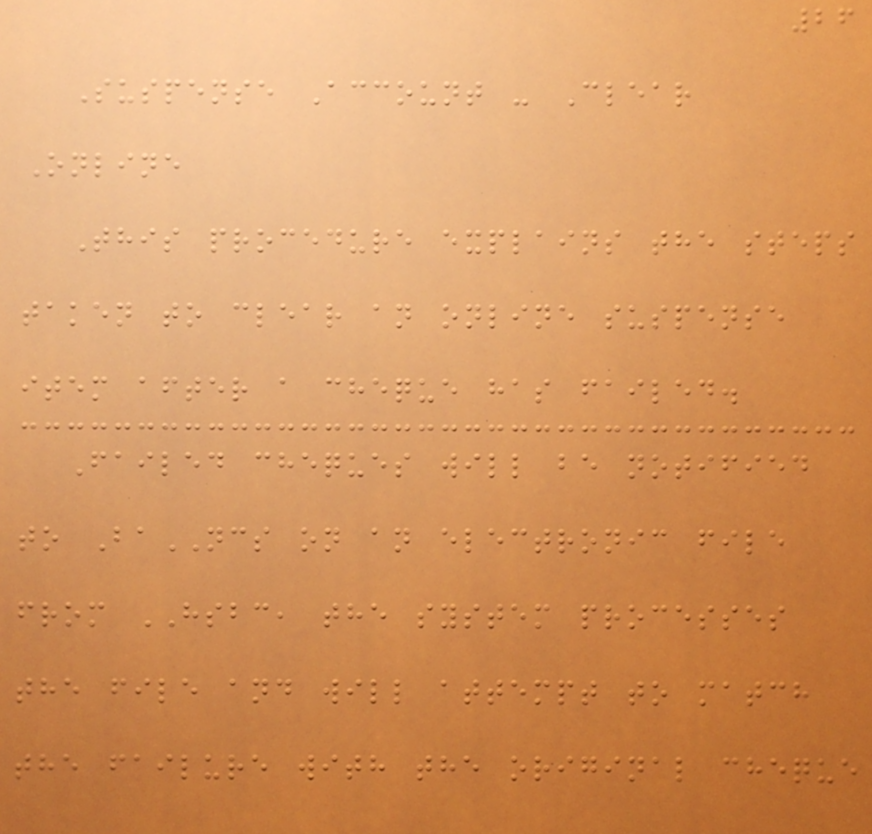26
Suspense Account - Clear
Online
This procedure explains the steps
taken to clear an online suspense
item after a cheque has failed.
Failed cheques will be notified
to BaNCS on an electronic file
from HSBC, the system processes
the file and will attempt to match
the failure with the original cheque
